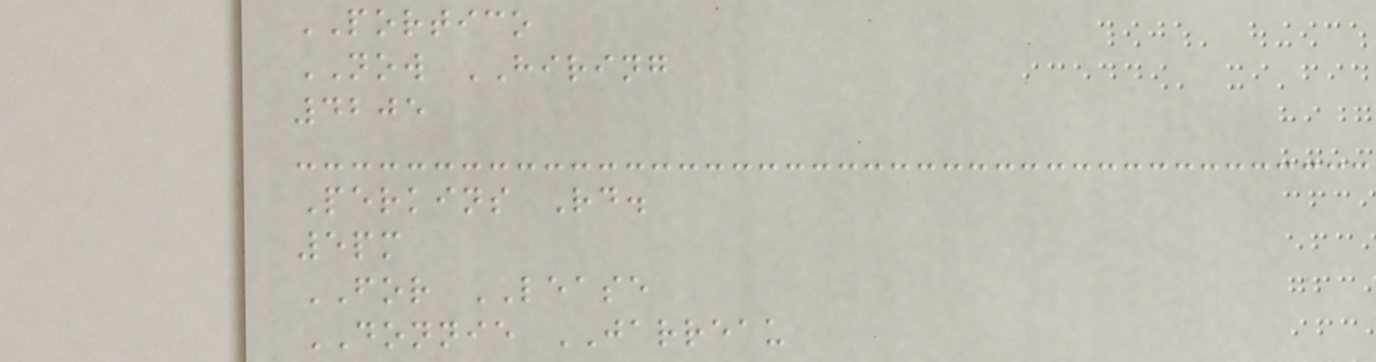PORTICO
NOW HIRING
4205
Perkins Rd.
5pm
FOR LEASE
DONNIE JARREAU
